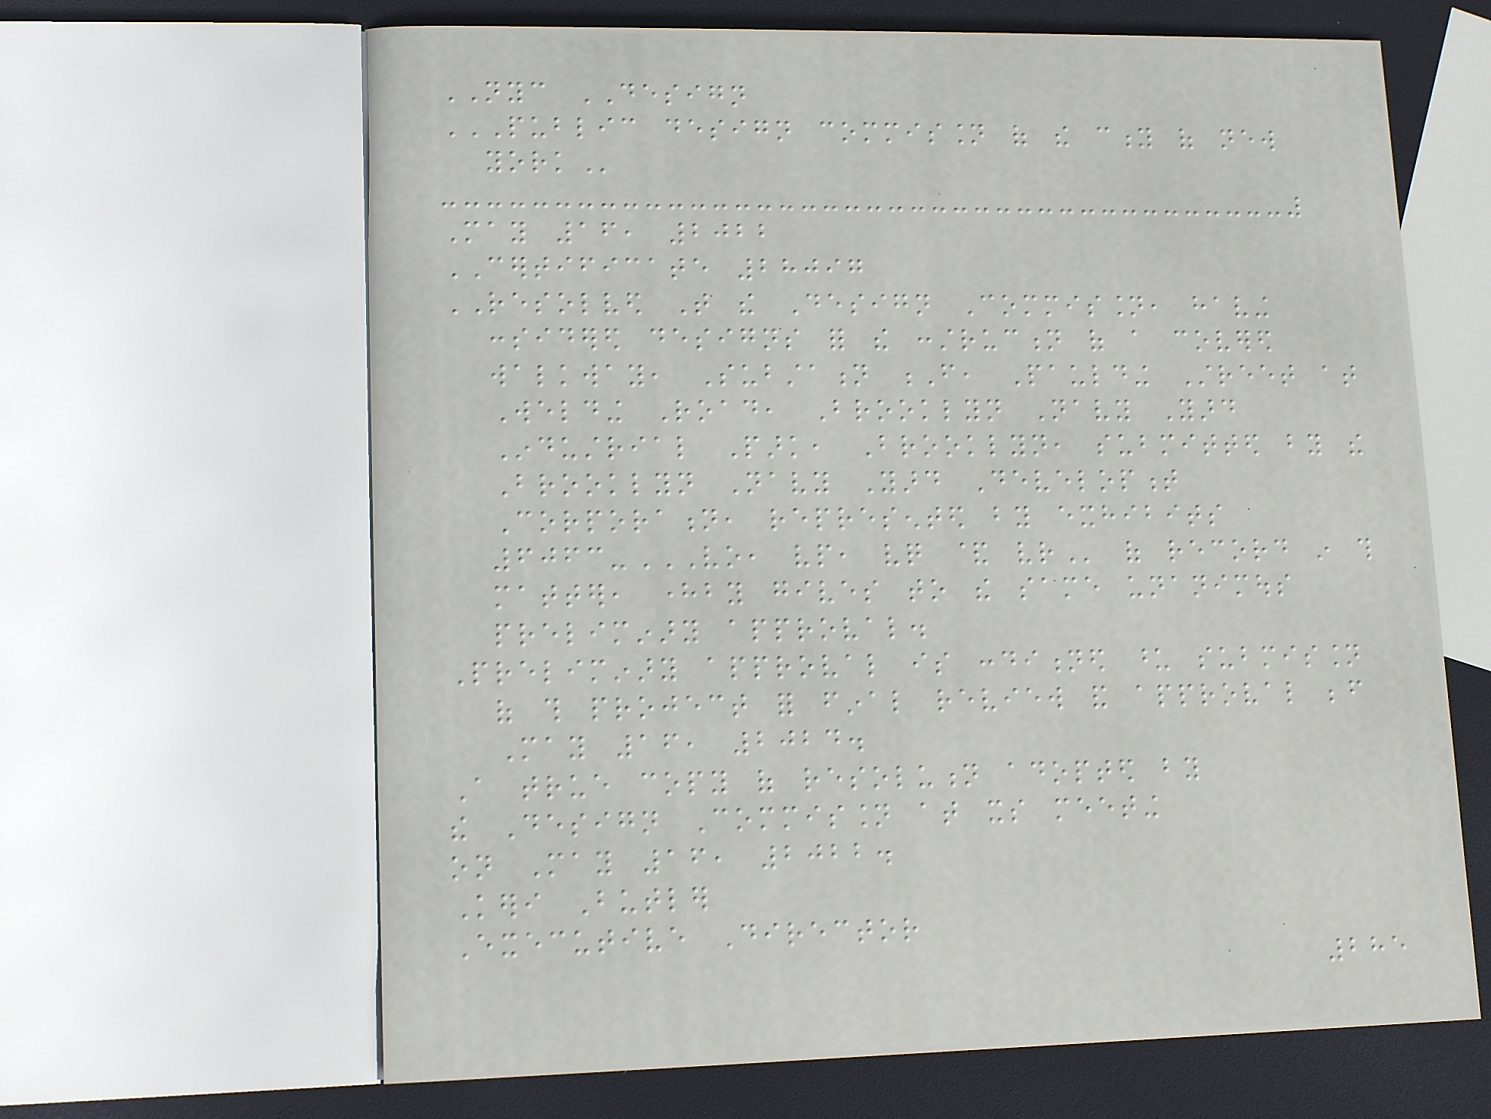NYC DESIGN
PUBLIC DESIGN COMMISSION OF THE CITY OF NEW
YORK
May 16, 2022
CERTIFICATE 28097
RESOLVED That the Design Commission, having
considered designs for the construction of a covered
walkway, Substation F, Paulding Street at
Welding Road, Brooklyn Navy Yard
Industrial Park, Brooklyn, submitted by the
Brooklyn Navy Yard Development
Corporation, represented by exhibits
6063-VO, VP, VQ & VR of record in this
matter, hereby gives to the same unanimous
preliminary approval.
Preliminary approval is conditioned upon submission
of this project for final review and approval before
May 16, 2024.
A true copy of resolution adopted by
the Design Commission at its meeting
on May 16, 2022.
Keri Butler
Executive Director
285
